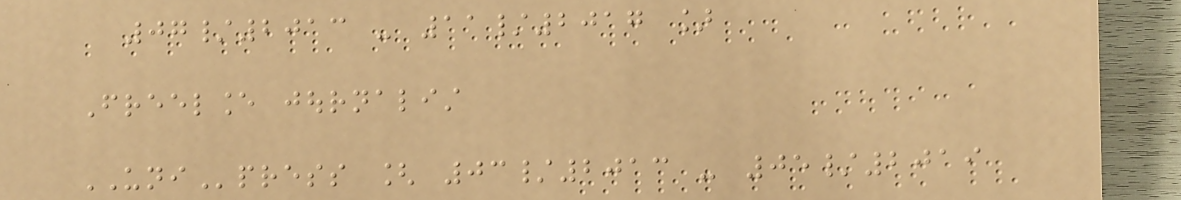07/2013 - 11/2017 ]
Freelance journalist
UNIpress [ 03/2013 - 05/2019
